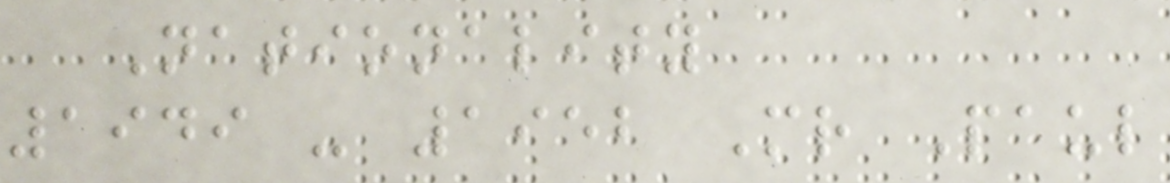Nationality
1949 - 1952 Mr Paul
